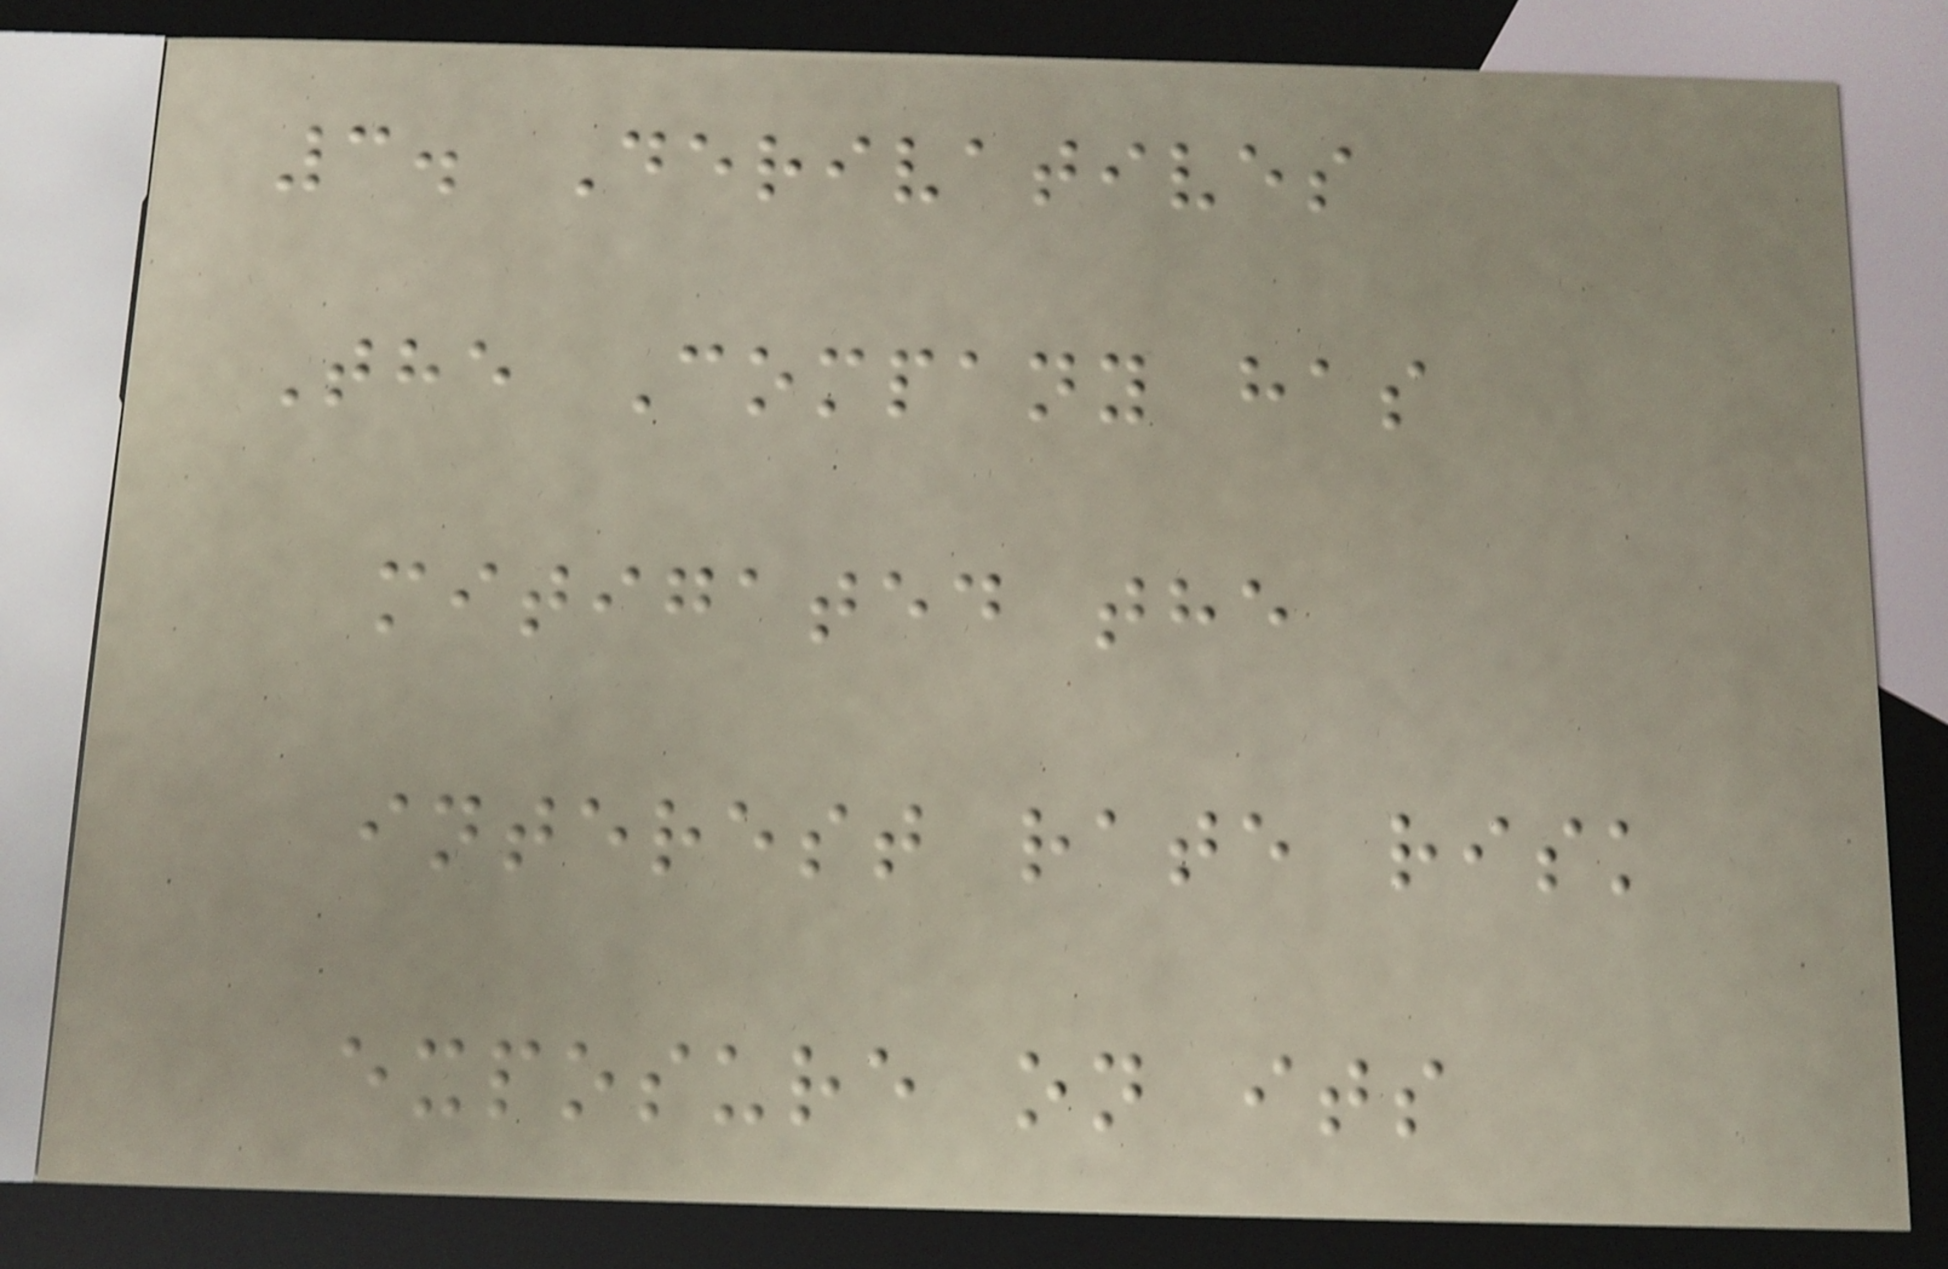3. Derivatives
The Company has
mitigated the
interest rate risk
exposure on its
